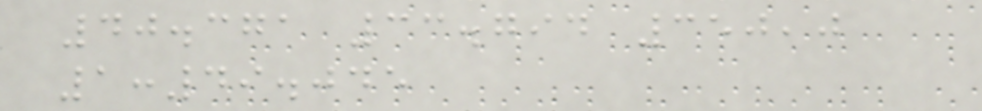40.371 33.794 350,0
1:49.045
